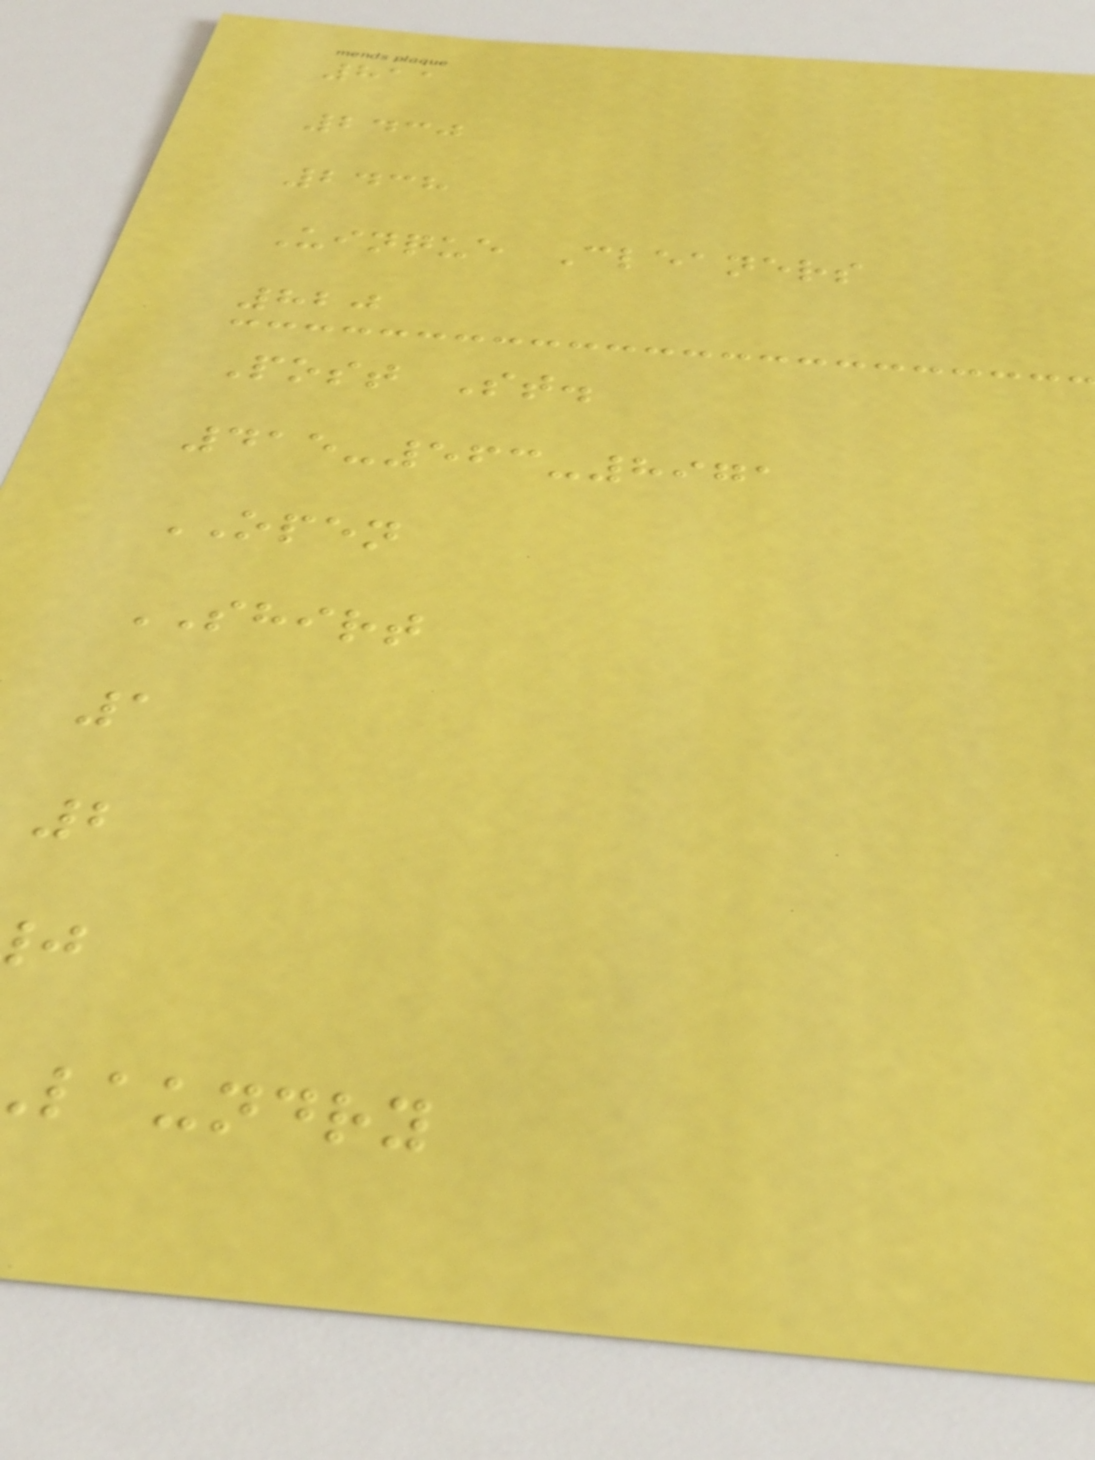811
2430
2438
Uinque Cleaners
820
Post St.
415-563-8971
OPEN
SHIRT
1
2
laundry
